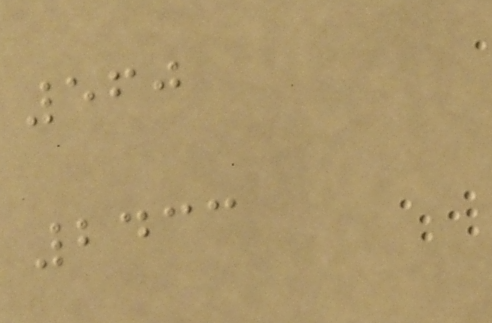560
2433
